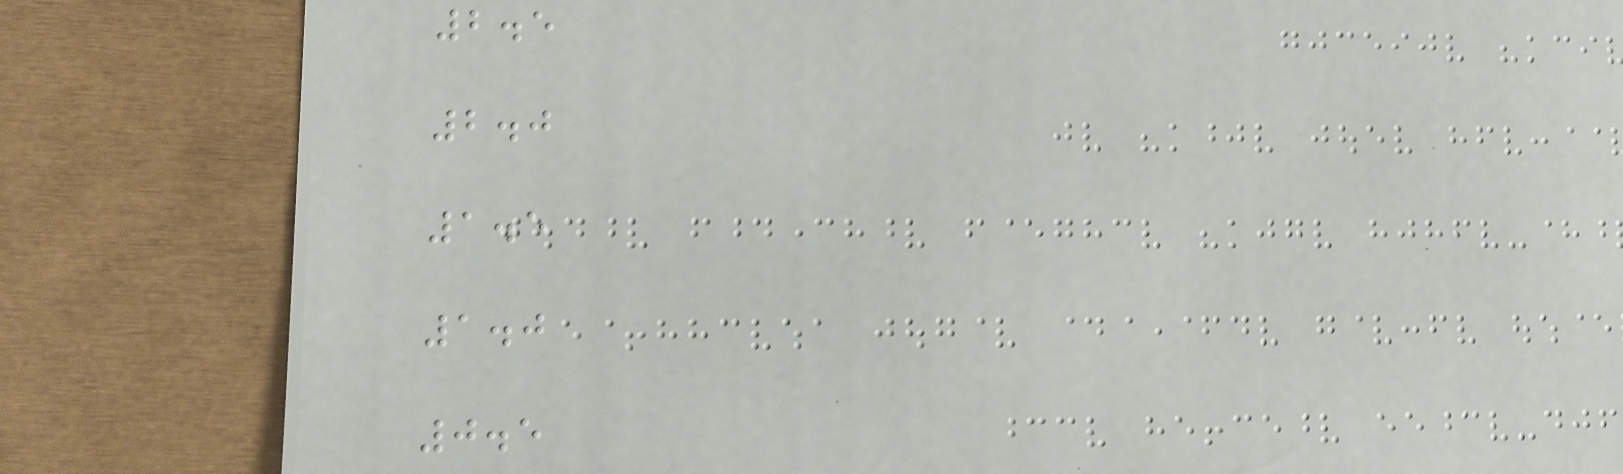2.5
2.0
1.5
1.0
0.5
